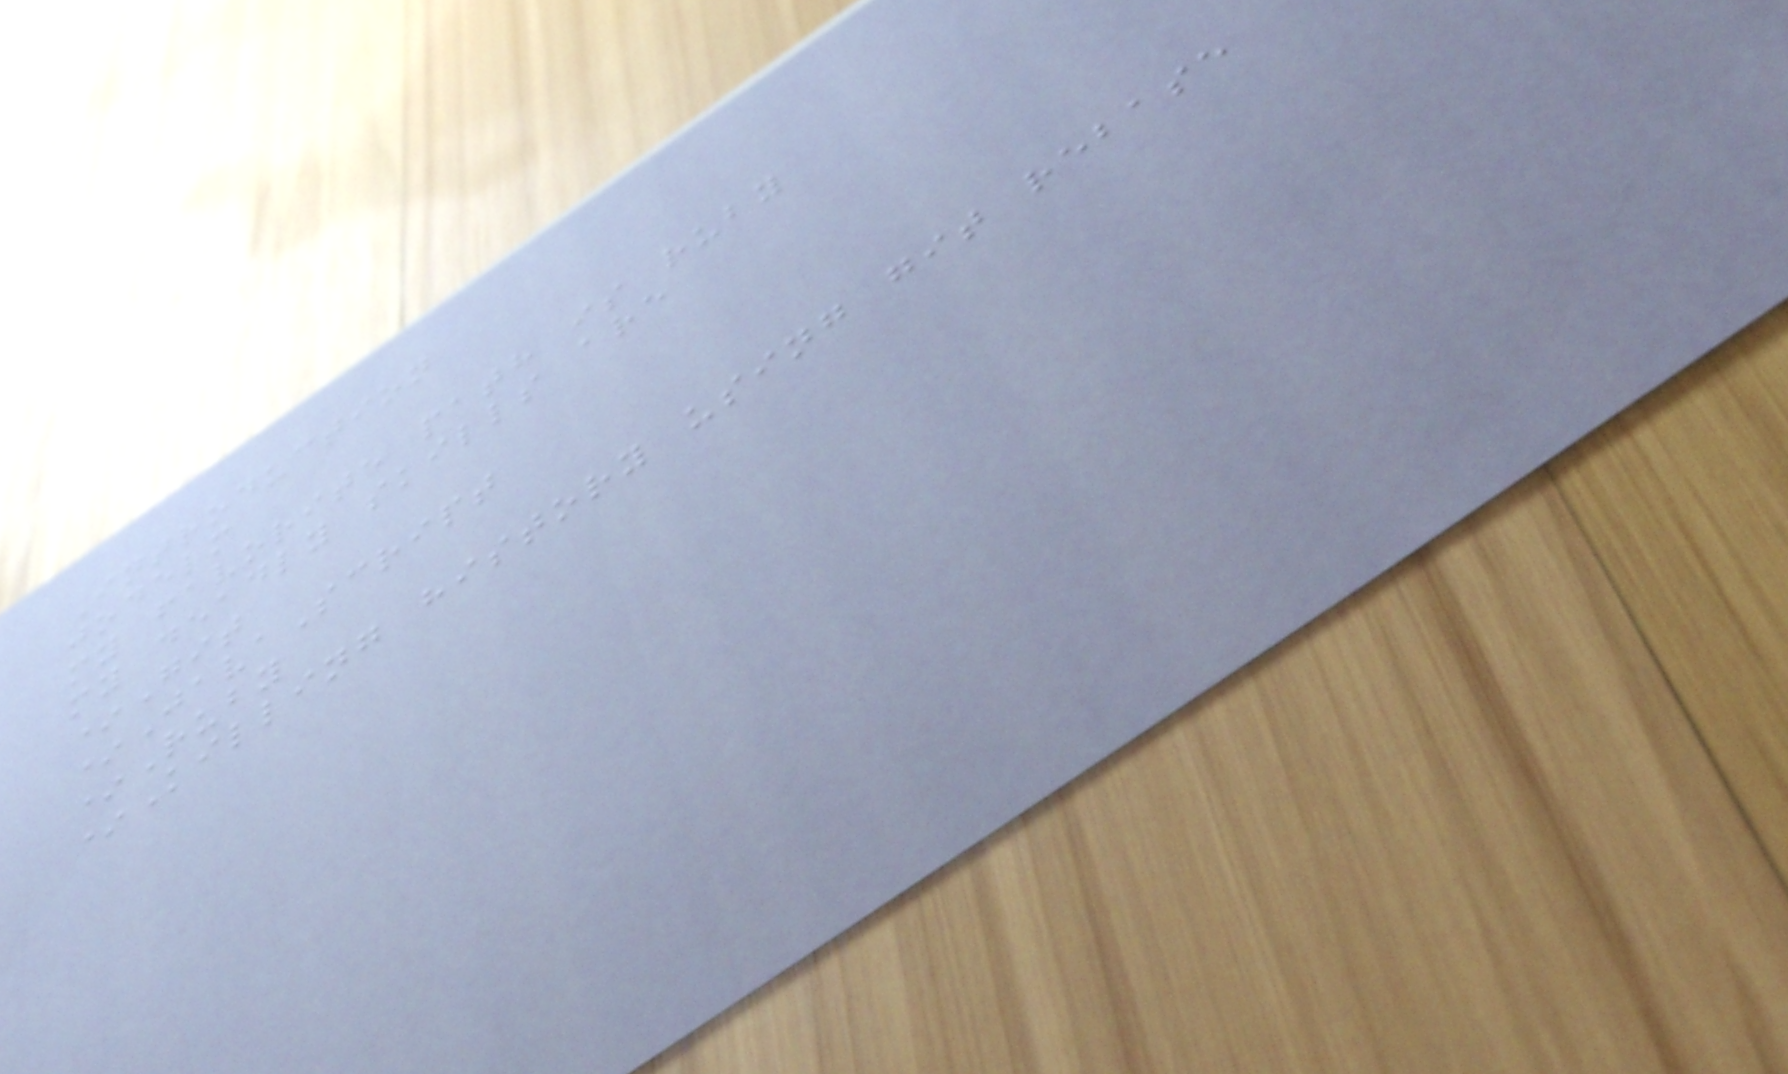Introduction
jodelm
my favorite path is ruby
my deadly skills are
*Git
*JavaScript
*Ruby
*Killing history using git rebase
